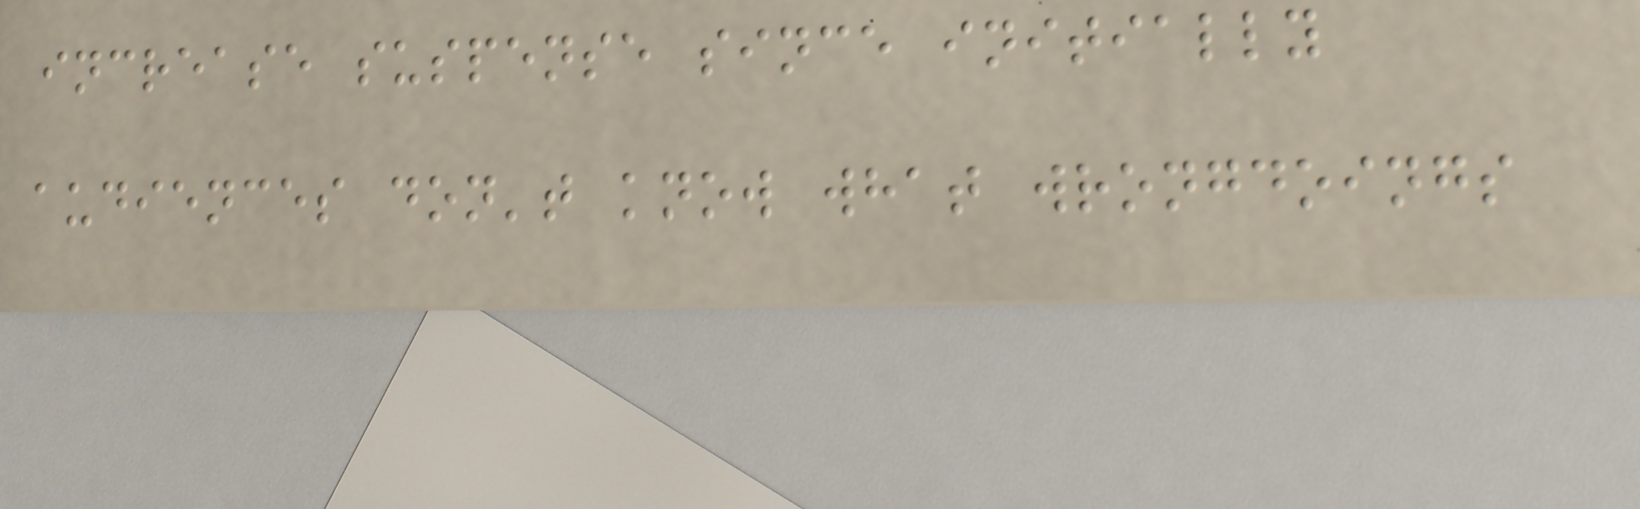increase suspense since initially
audiences don't know what wrongdoings
